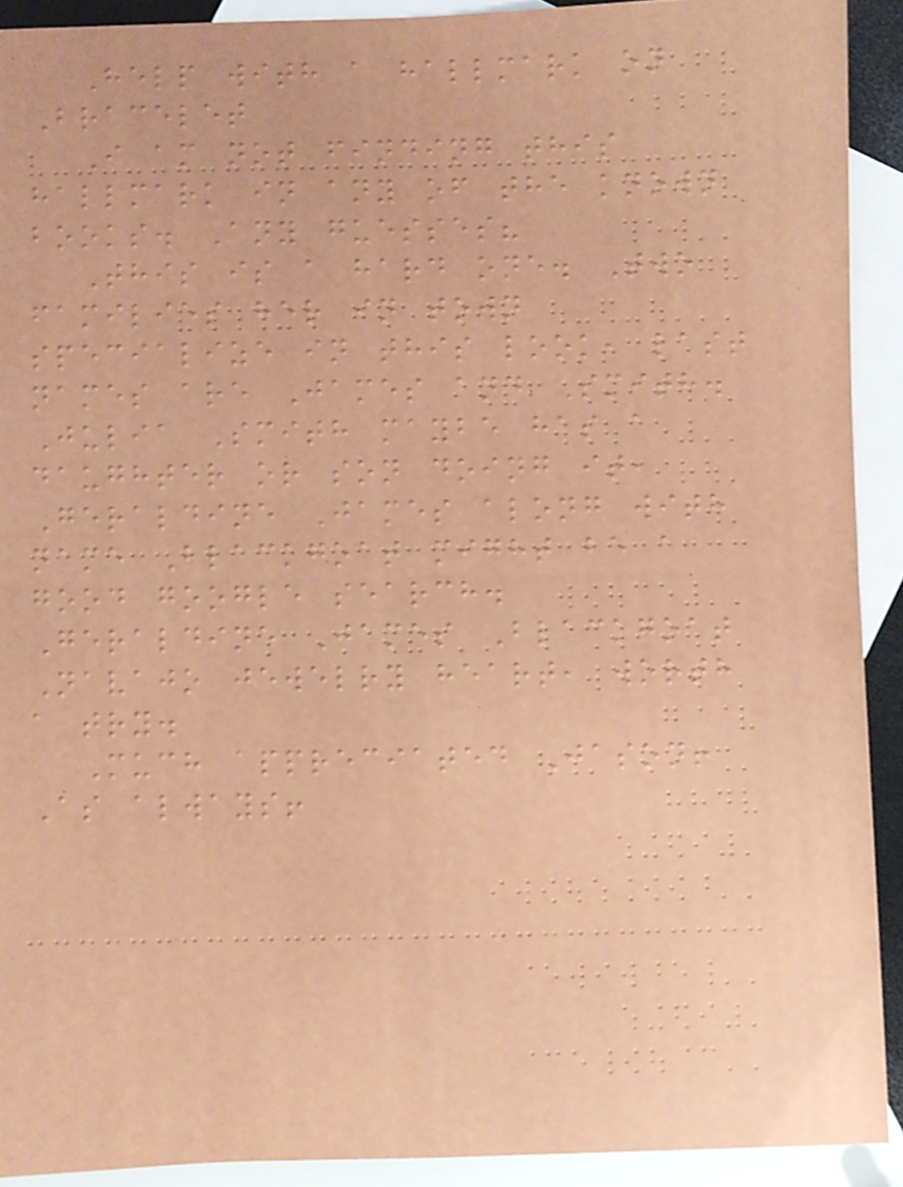Help with a hallmark on
Bracelet
I am not finding this
hallmark in any of the known
books. Any guesses?
This is a hard one. Two
families her in town
specialize in this look, last
names are James and Smith.
Julia Smith maybe has a
daughter or son doing it,
Geraldine James along with
name Blackgoat might be a
good google search.
Geraldine James Blackgoat
Navajo jewelry heart, worth
a try.
Much appreciated Jason!
As always!
